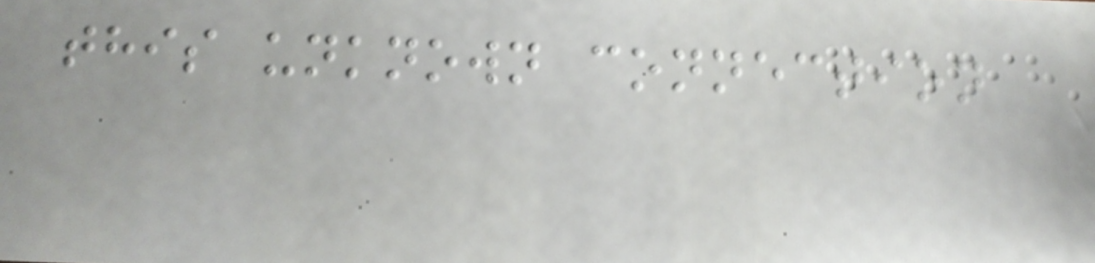this unknown connection
